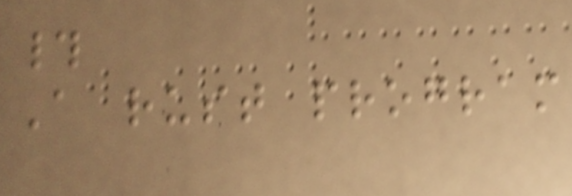#
A rust program
